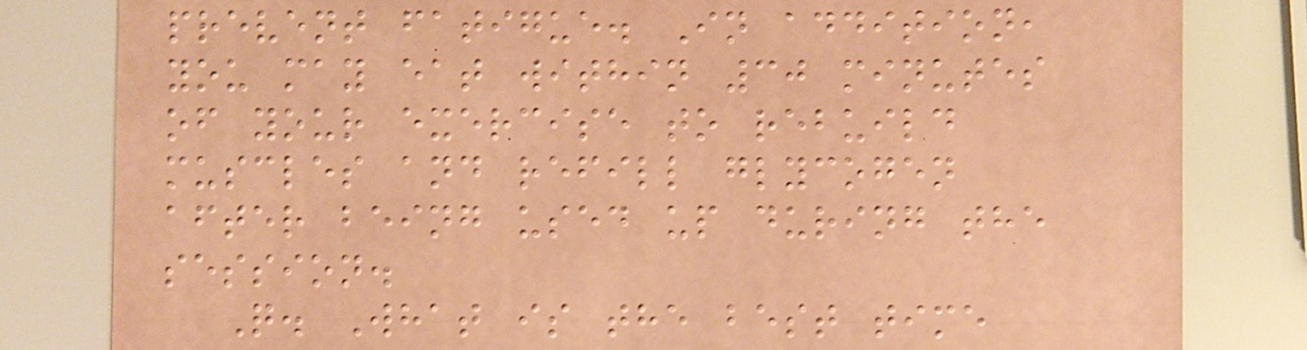prevent fatigue. In addition,
you may eat within 30 minutes
of your exercise to rebuild
muscles and refill glycogen
after being used up during the
session.
Q. What is the best time
